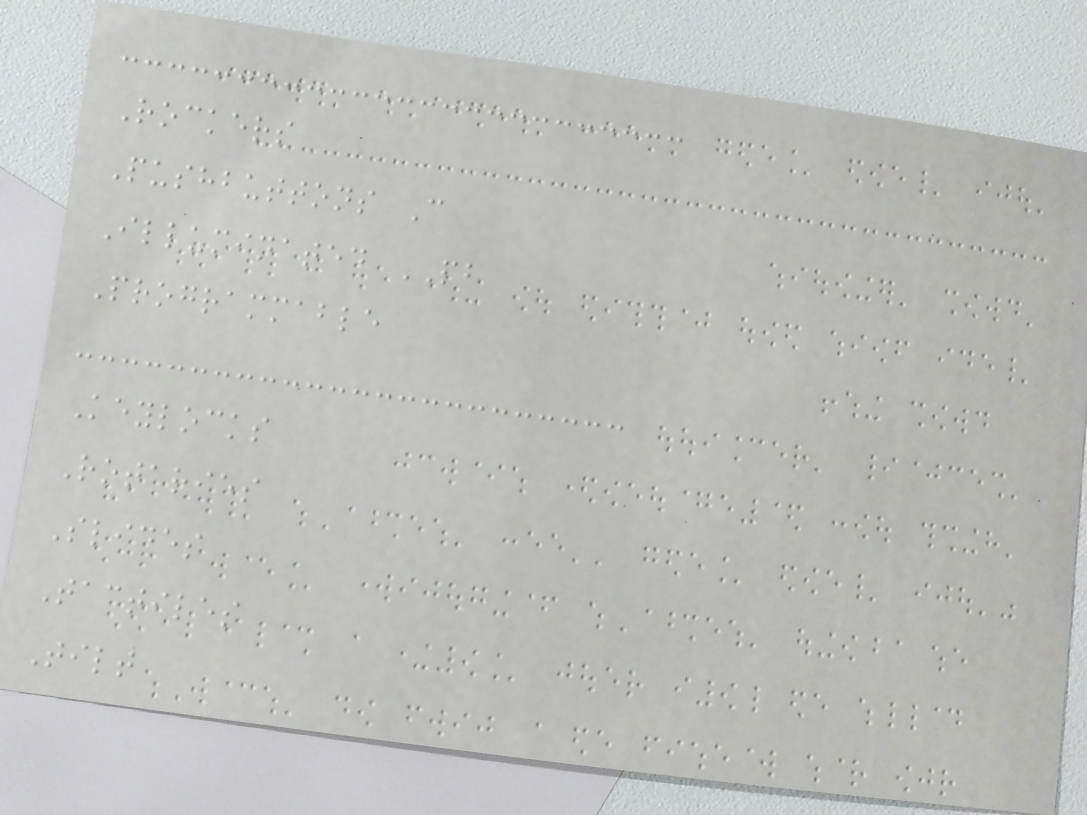Rockers
Pushbuttons C
Illuminated PB
Programmable
Keylocks
Rotaries
Slides
Tactiles
Tilt
